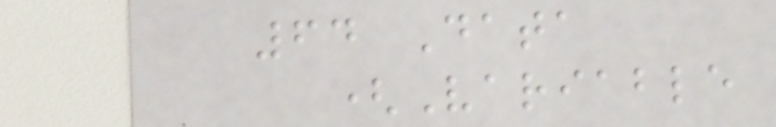64 Data
(Variable
